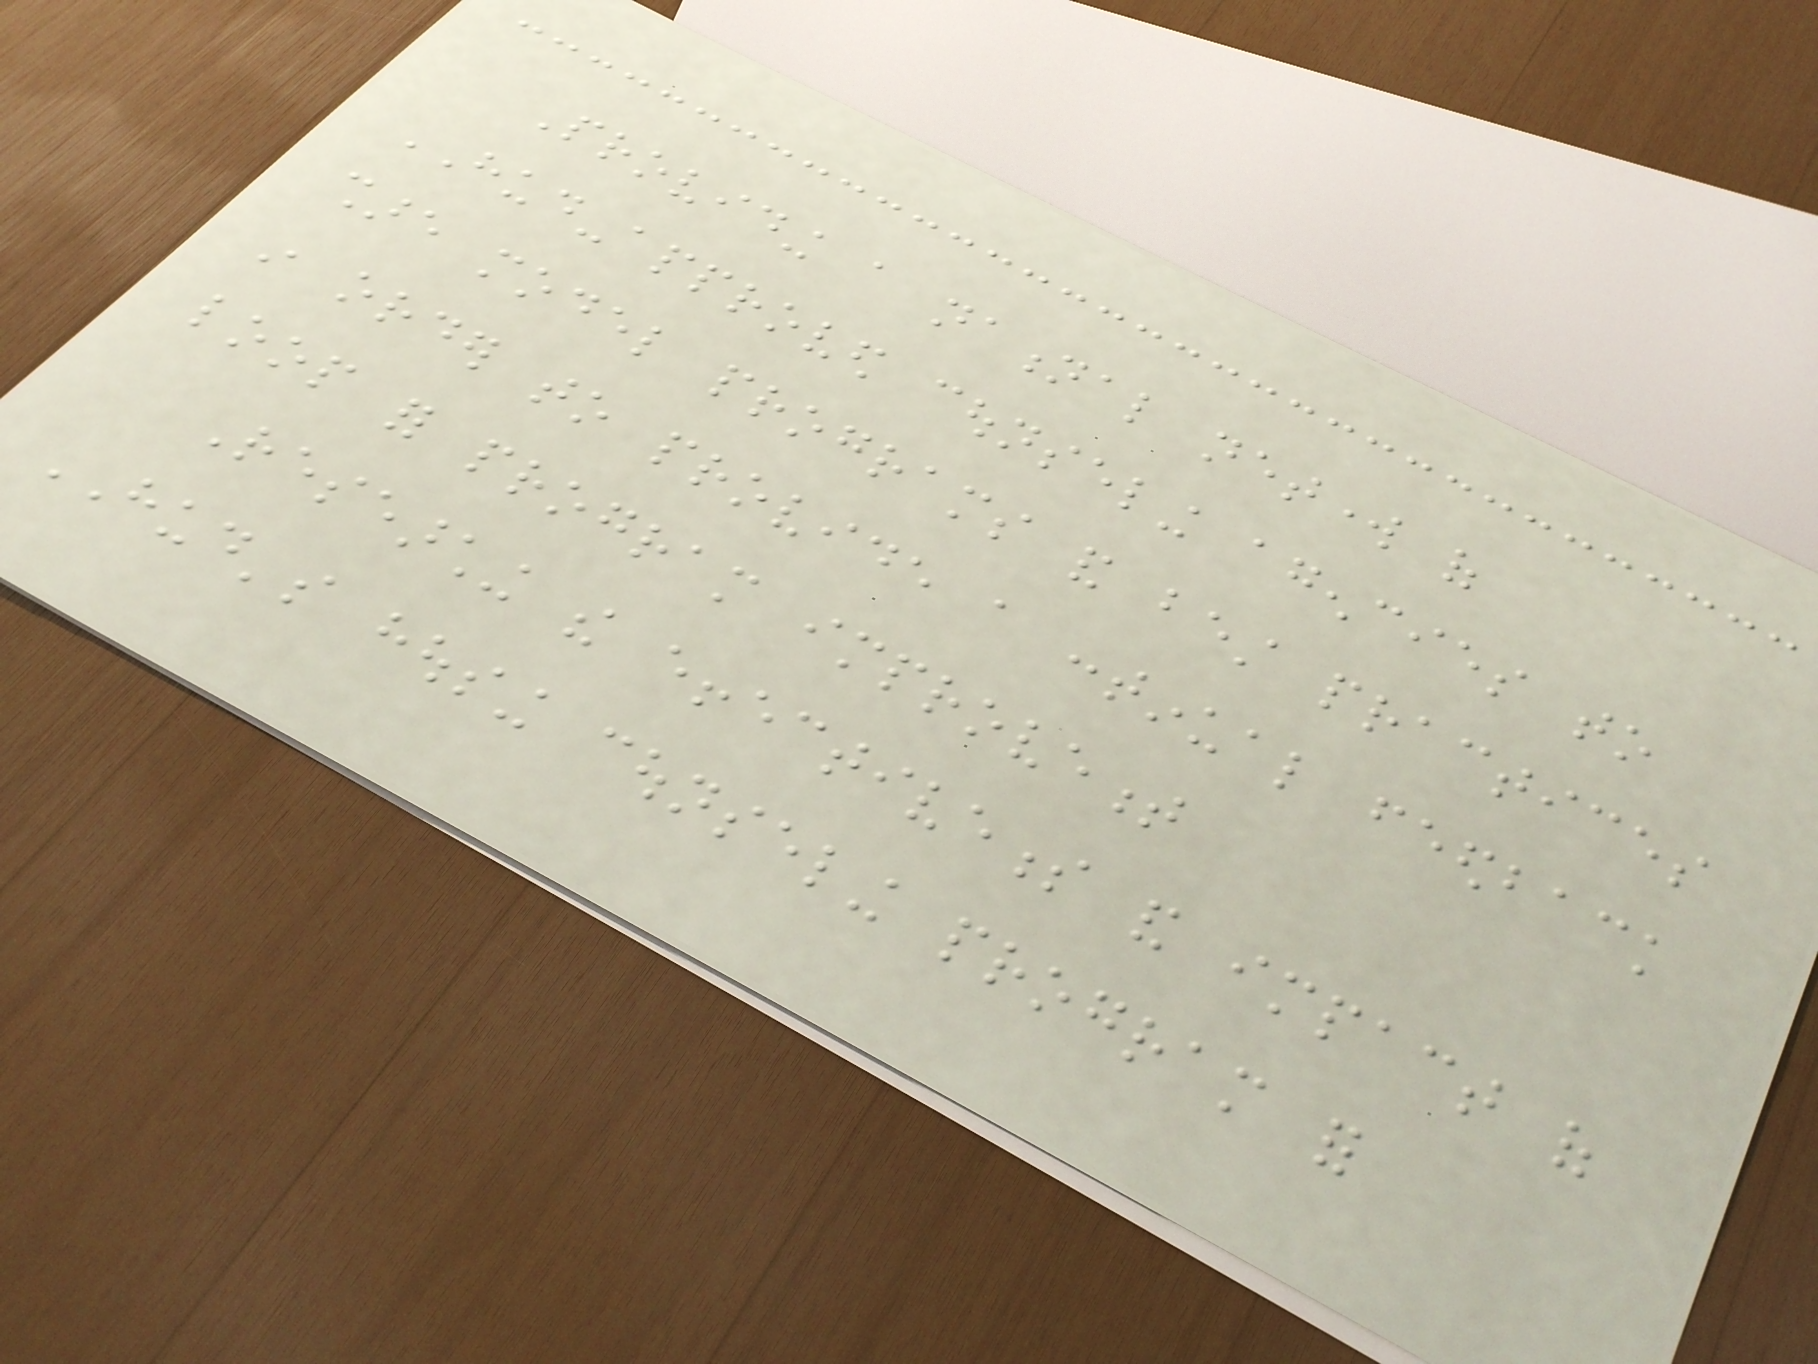Providing a national network of
HUD-approved counseling agencies to
share model programs and best practices
in order to provide a continual feedback
loop for program improvement
Researching the effectiveness and impact of
HUD's housing counseling program for
